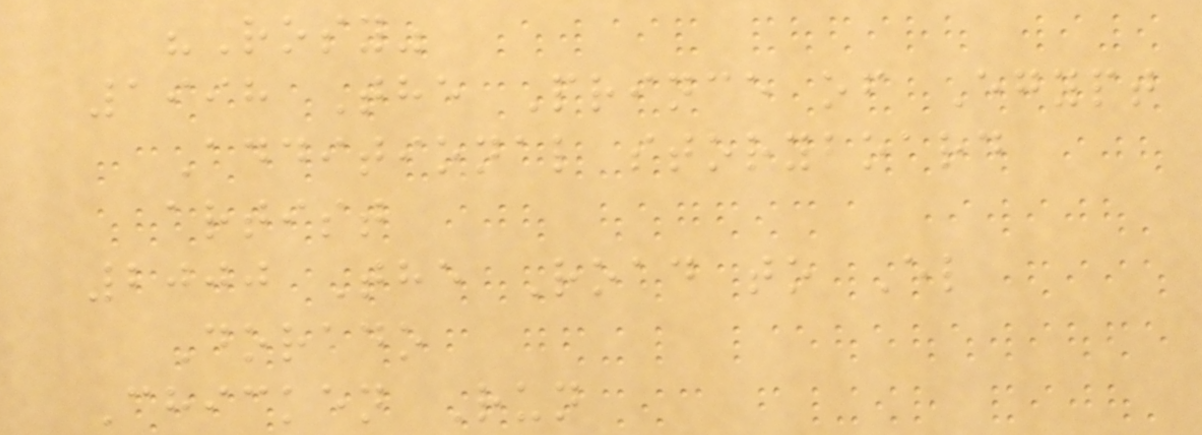"Rosy"
1998 The Prince of Egypt
Additional storyboard
artist
2000 The Road to El
Dorado
Chicken Run
